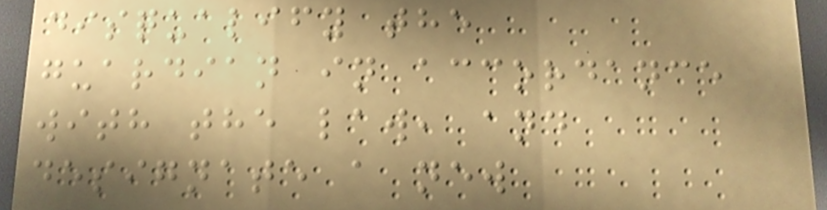disqualify the
guardian in accordance
with the law, and
designate a new
